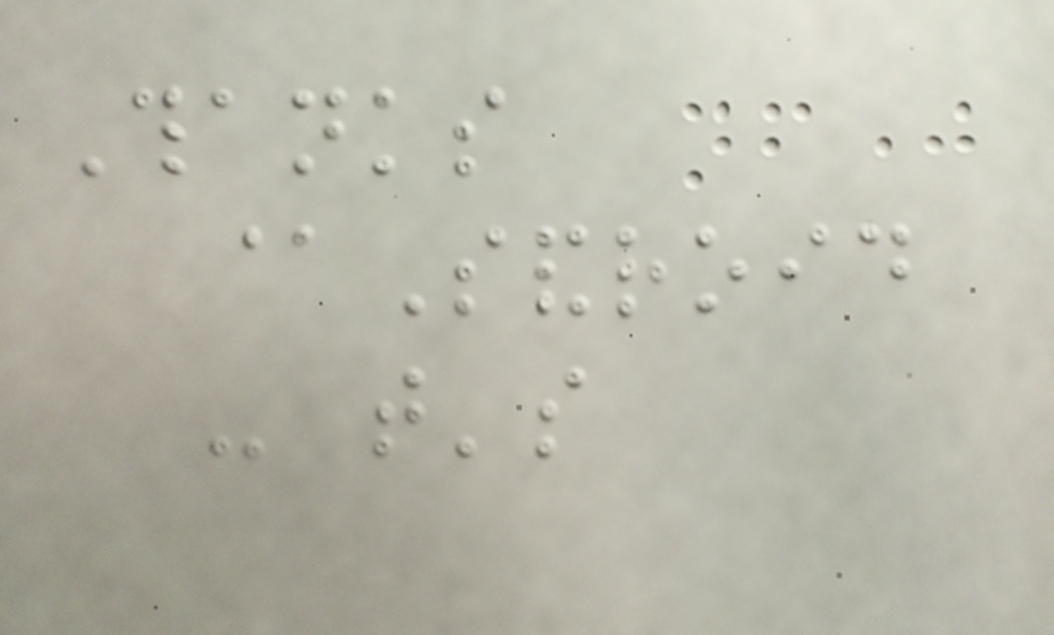Thanks
@Sandroid
- that's
